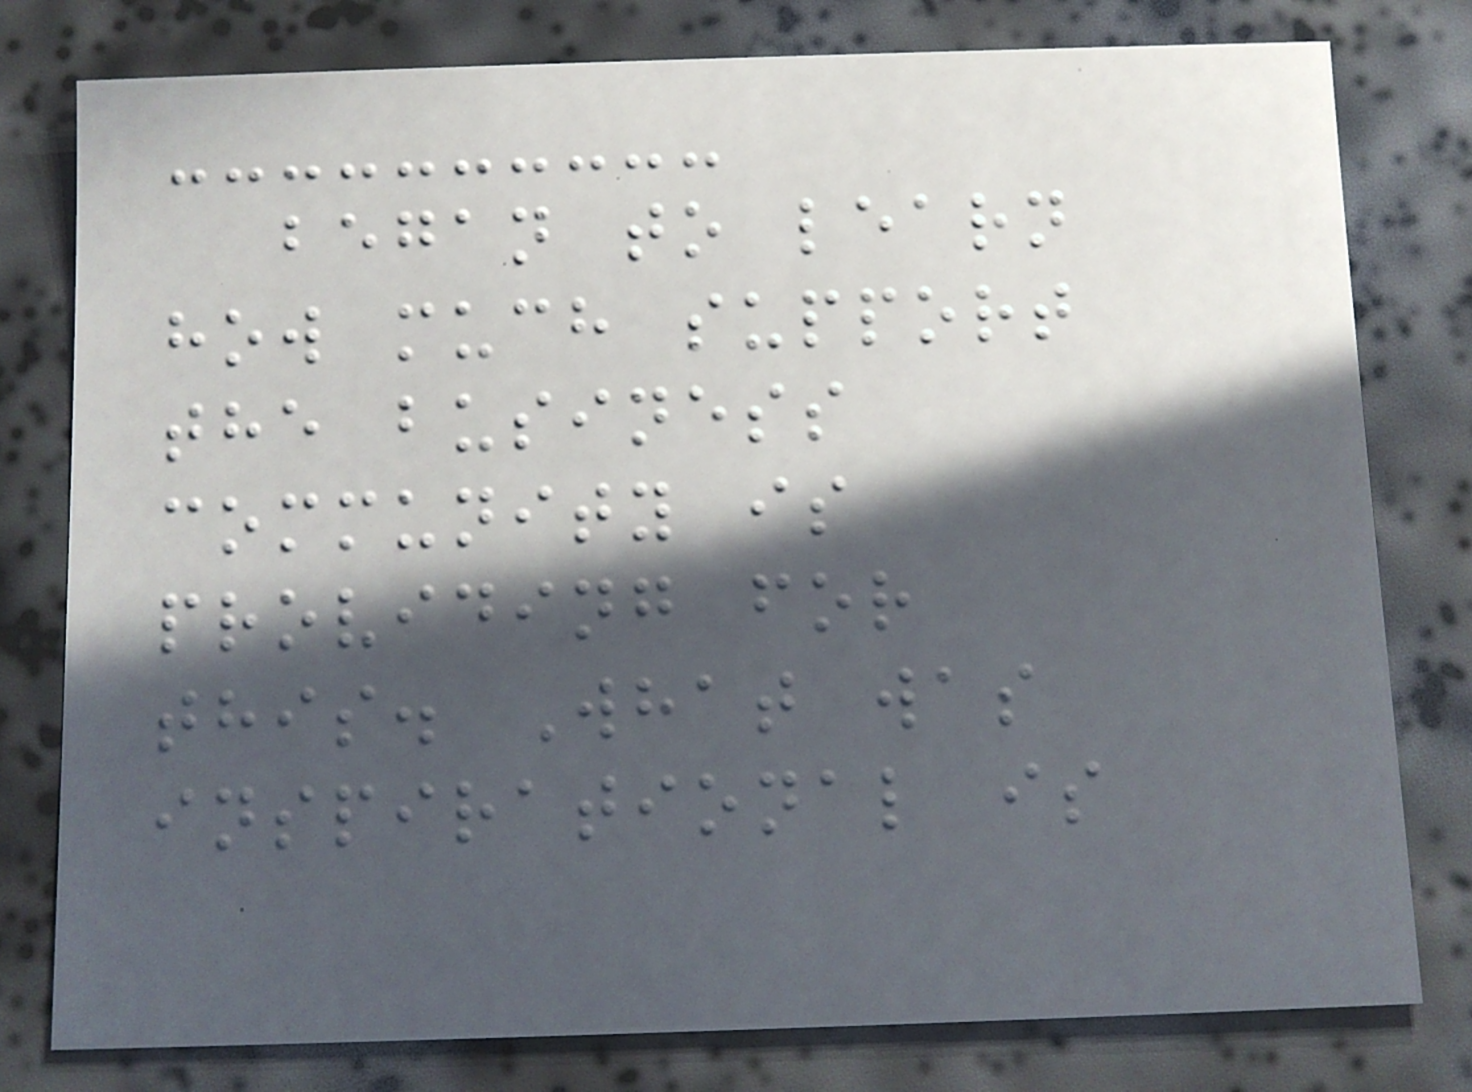began to learn
how much support
the business
community is
providing for
this. What was
inspirational is
